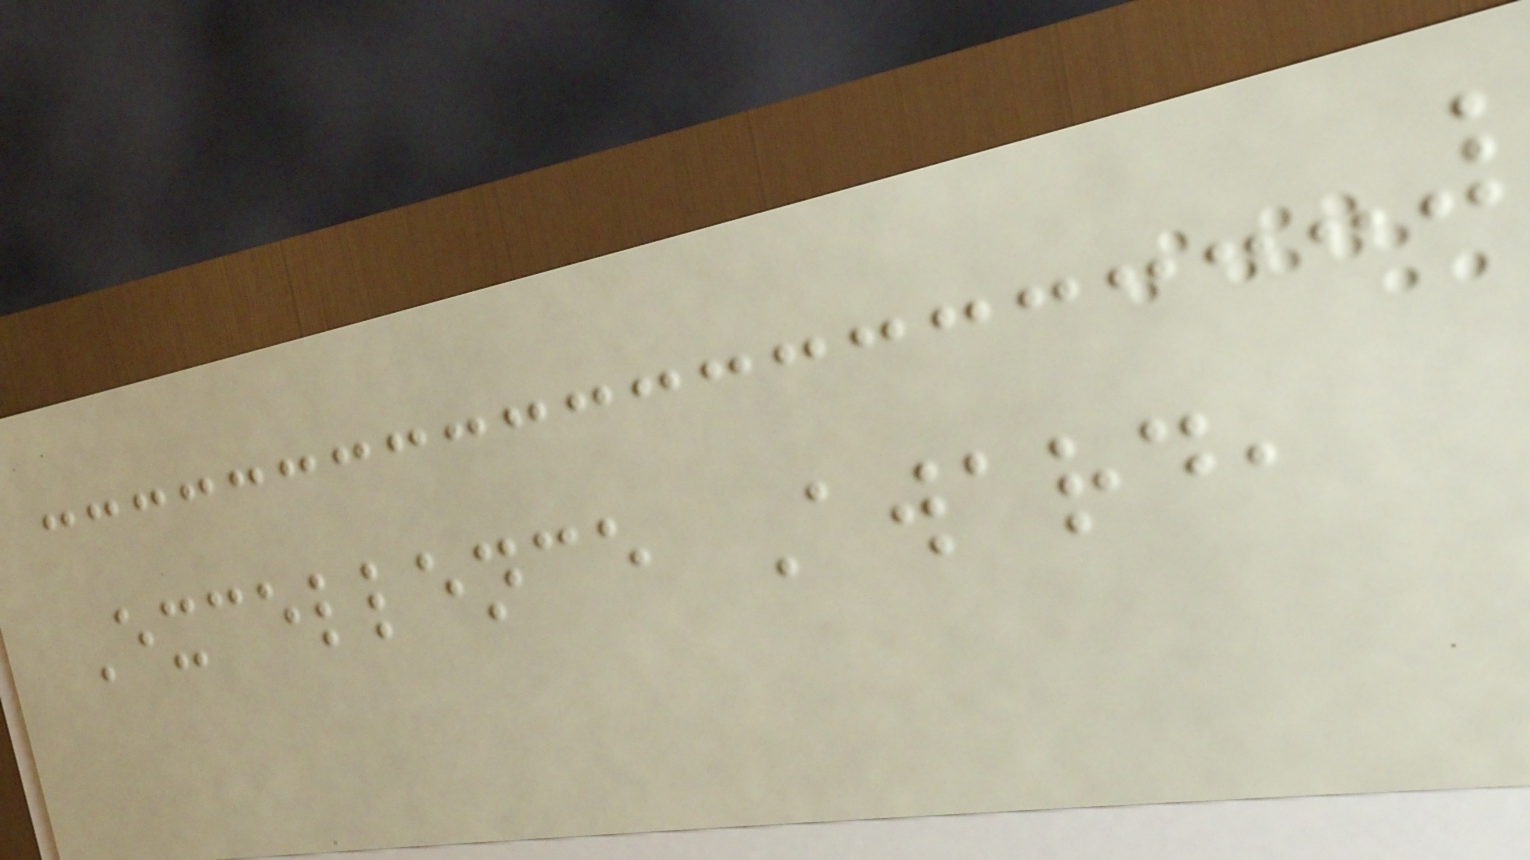Excellence Award,
